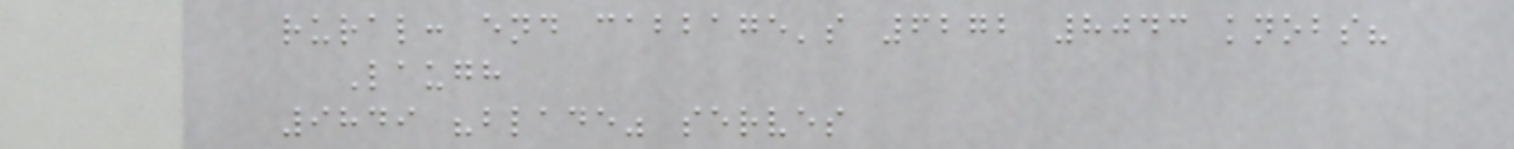rural: end cabbage's 6272 8043 knobs?
Laugh
9849 "blade" serves
